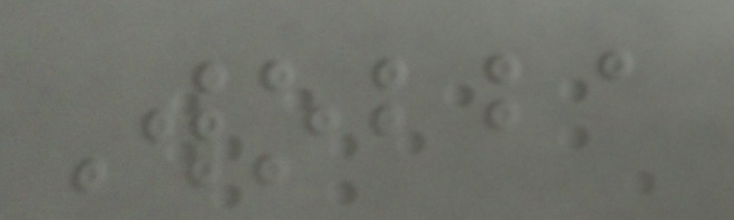Wobba
